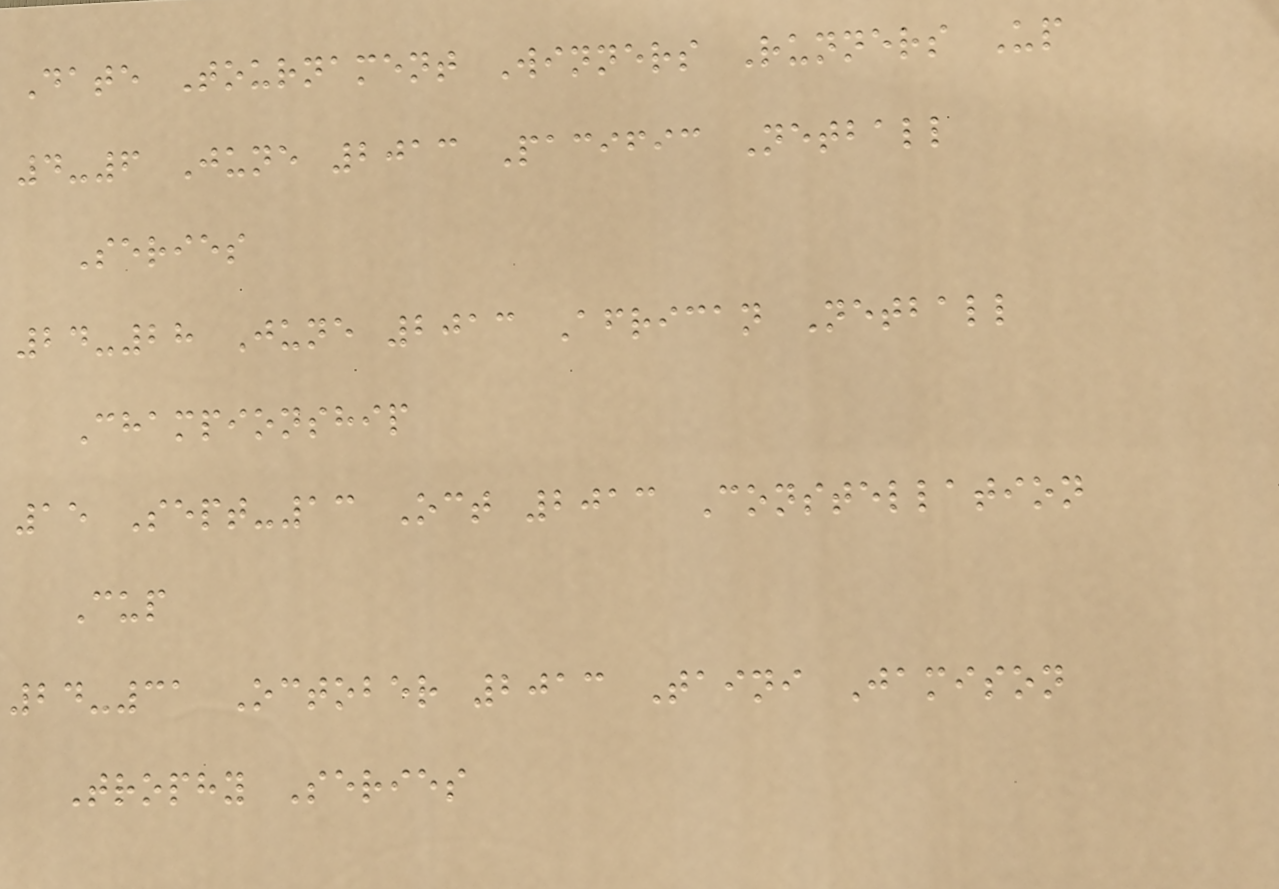Date Tournament Winners Runners Up
4-6 June 2013 Pacific Netball
Series
24-28 June 2013 African Netball
Championship
15 Sept-13 Oct 2013 Constellation
Cup
24-31 October 2013 Taini Jamison
Trophy Series
